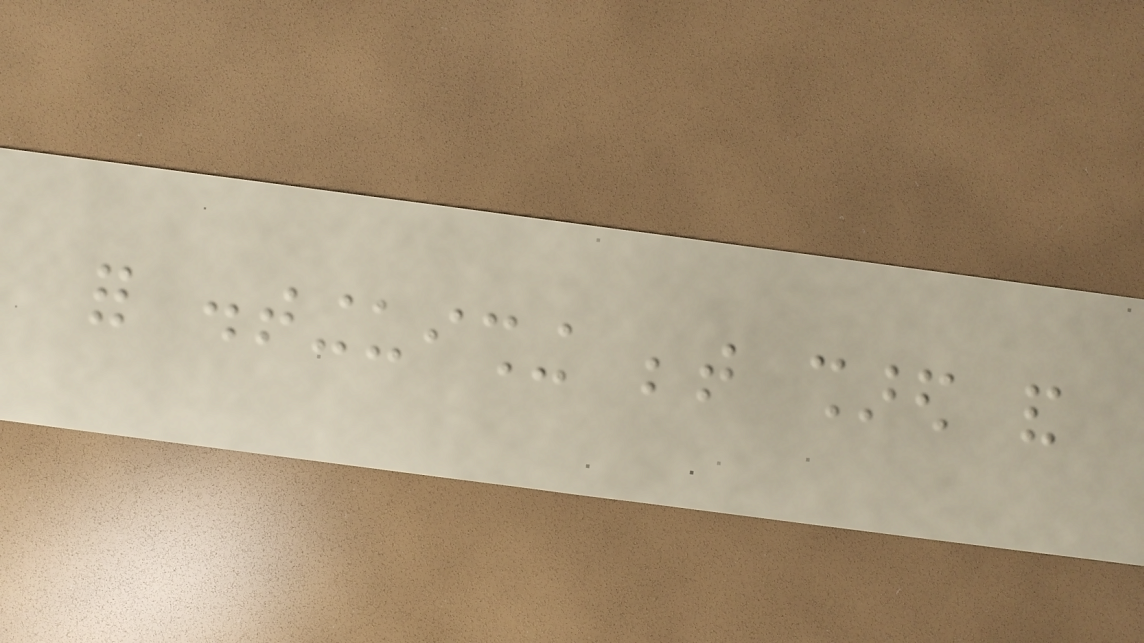for distinguishing between shared and
